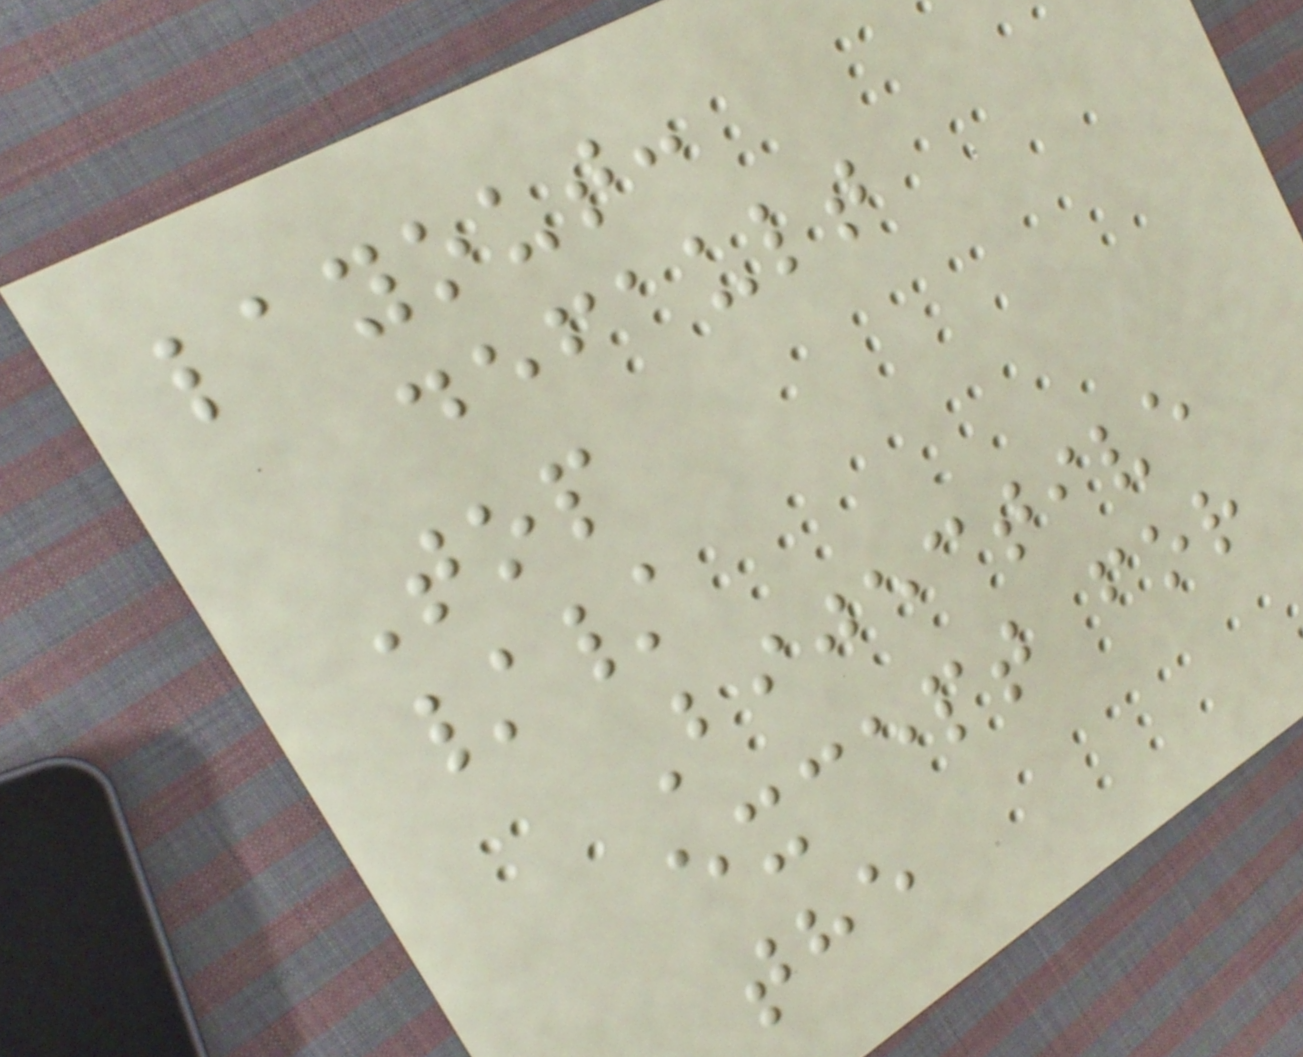layout:
default
Top
//
Bijective
except for
the
